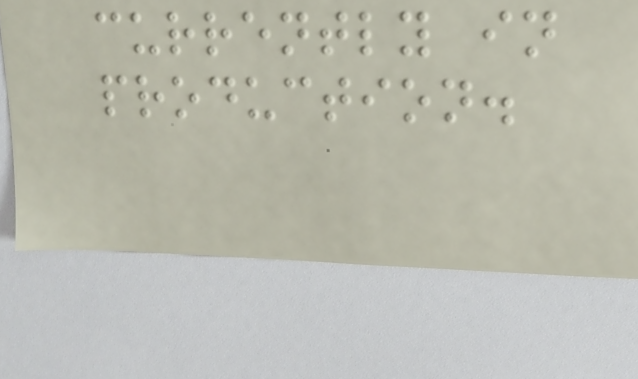currently in
production.
